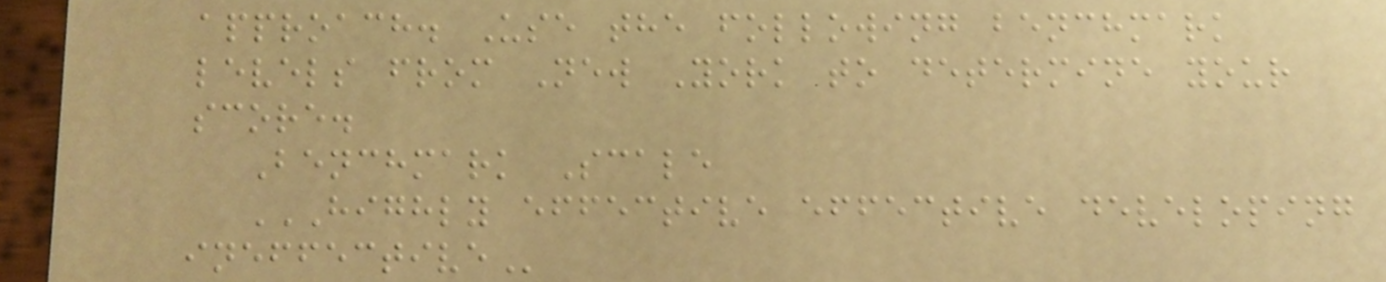approach. Use the following benchmark
levels from New York to determine your
score.
Benchmark Scale
HIGHLY EFFECTIVE EFFECTIVE DEVELOPING
INEFFECTIVE
